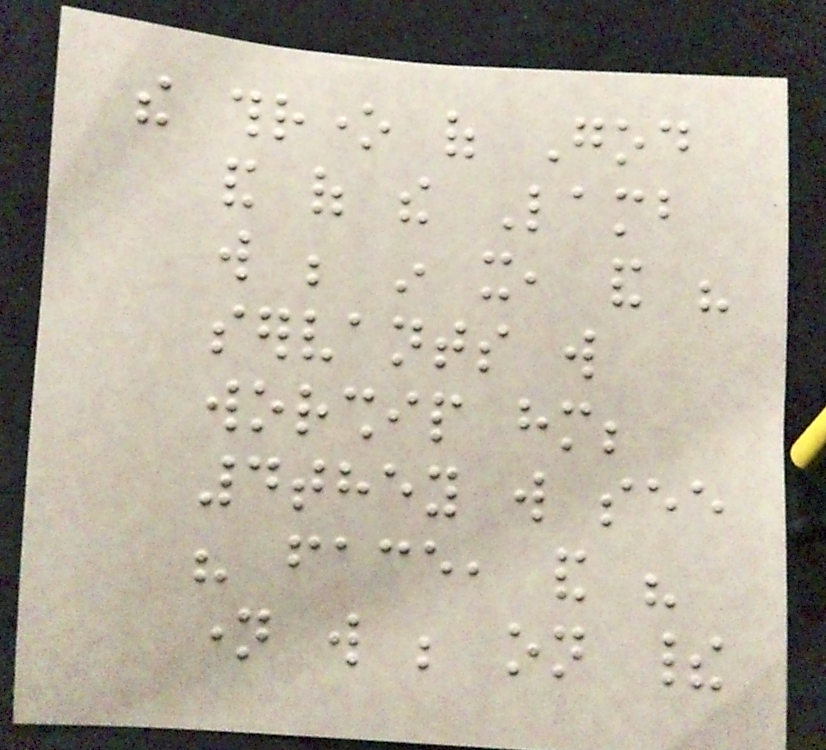the throne of God
and of the Lamb
will be in it, and his
servants will
worship him;
4they will see
his face, and his
name will be on their
